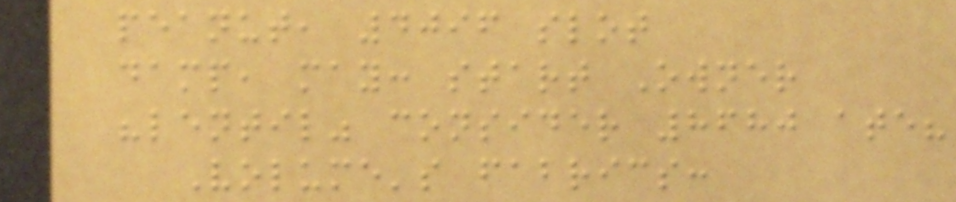peanut, 4096 slot
damp, may: start Owner
"lentil" consider 8680 ate?
Volume's fabrics:
